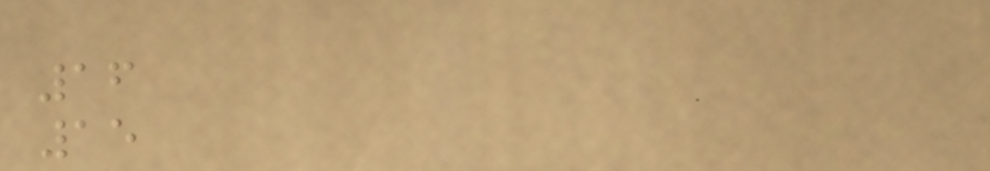16
15
